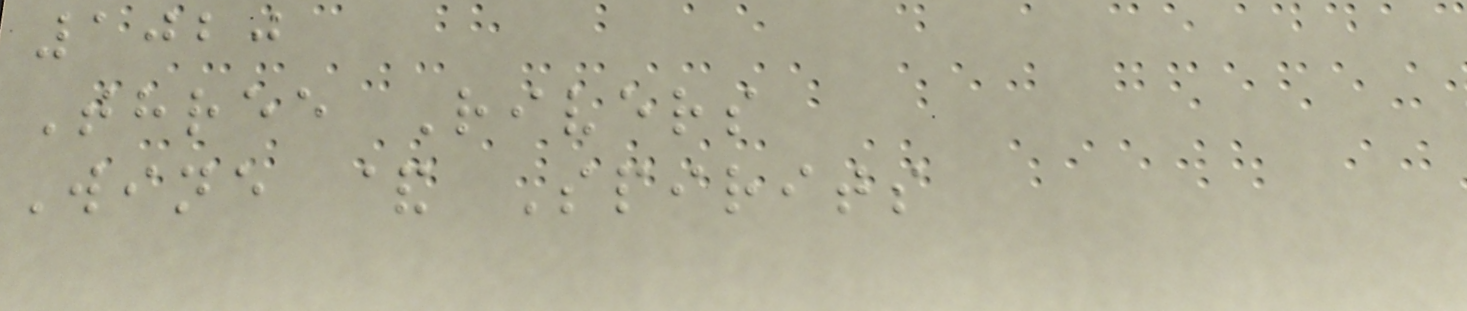1020
Three Rivers
Wine & Spirits
